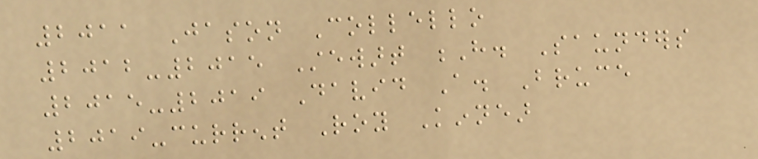2011 Jason Collello
2012-2015 Stewart H. Saunders
2015-2019 David A. Bruce
2019-current Roy Kinnear
